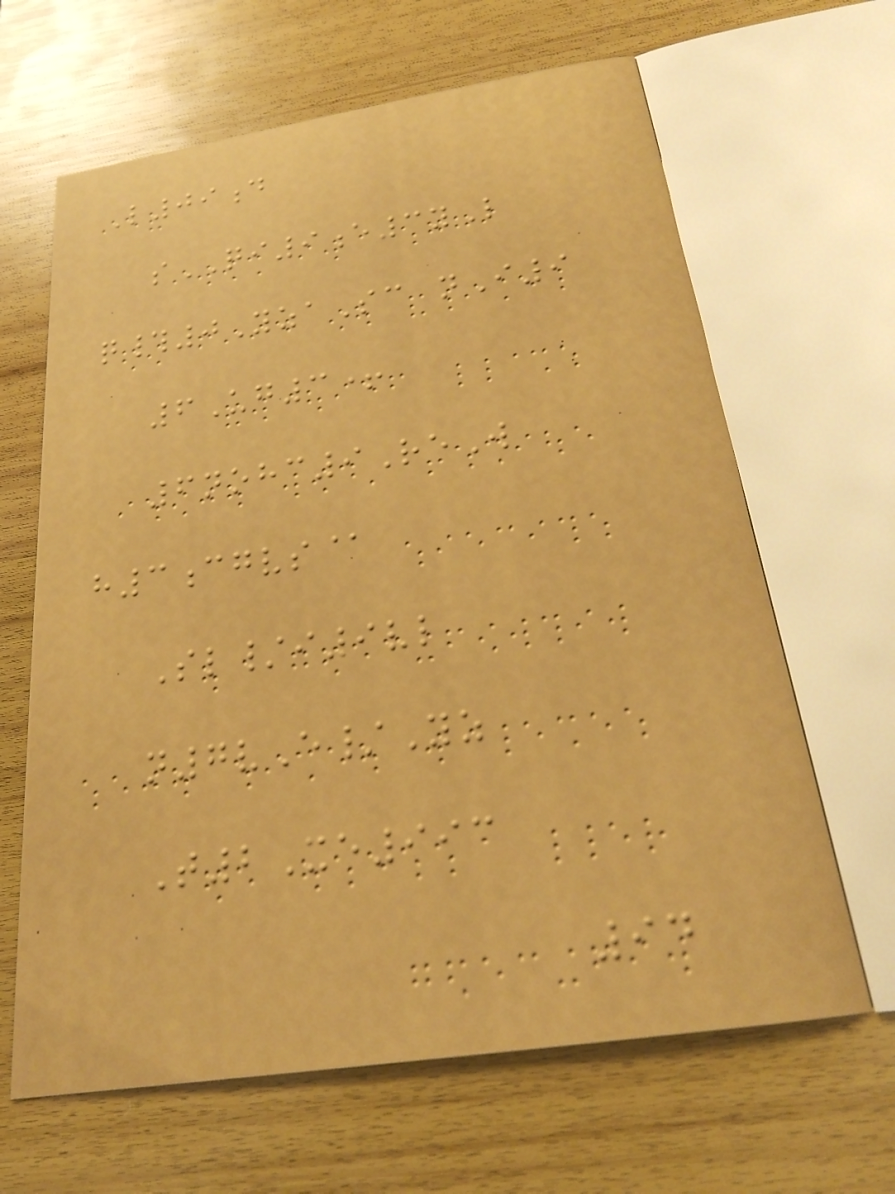L09d
sQI9e3yL
q#0YzaSc nI9
6Ug3+
6nohc9ReW
h3cgvs@
Sl/i9vl
n7vE/Yz
T2Xe993
94
